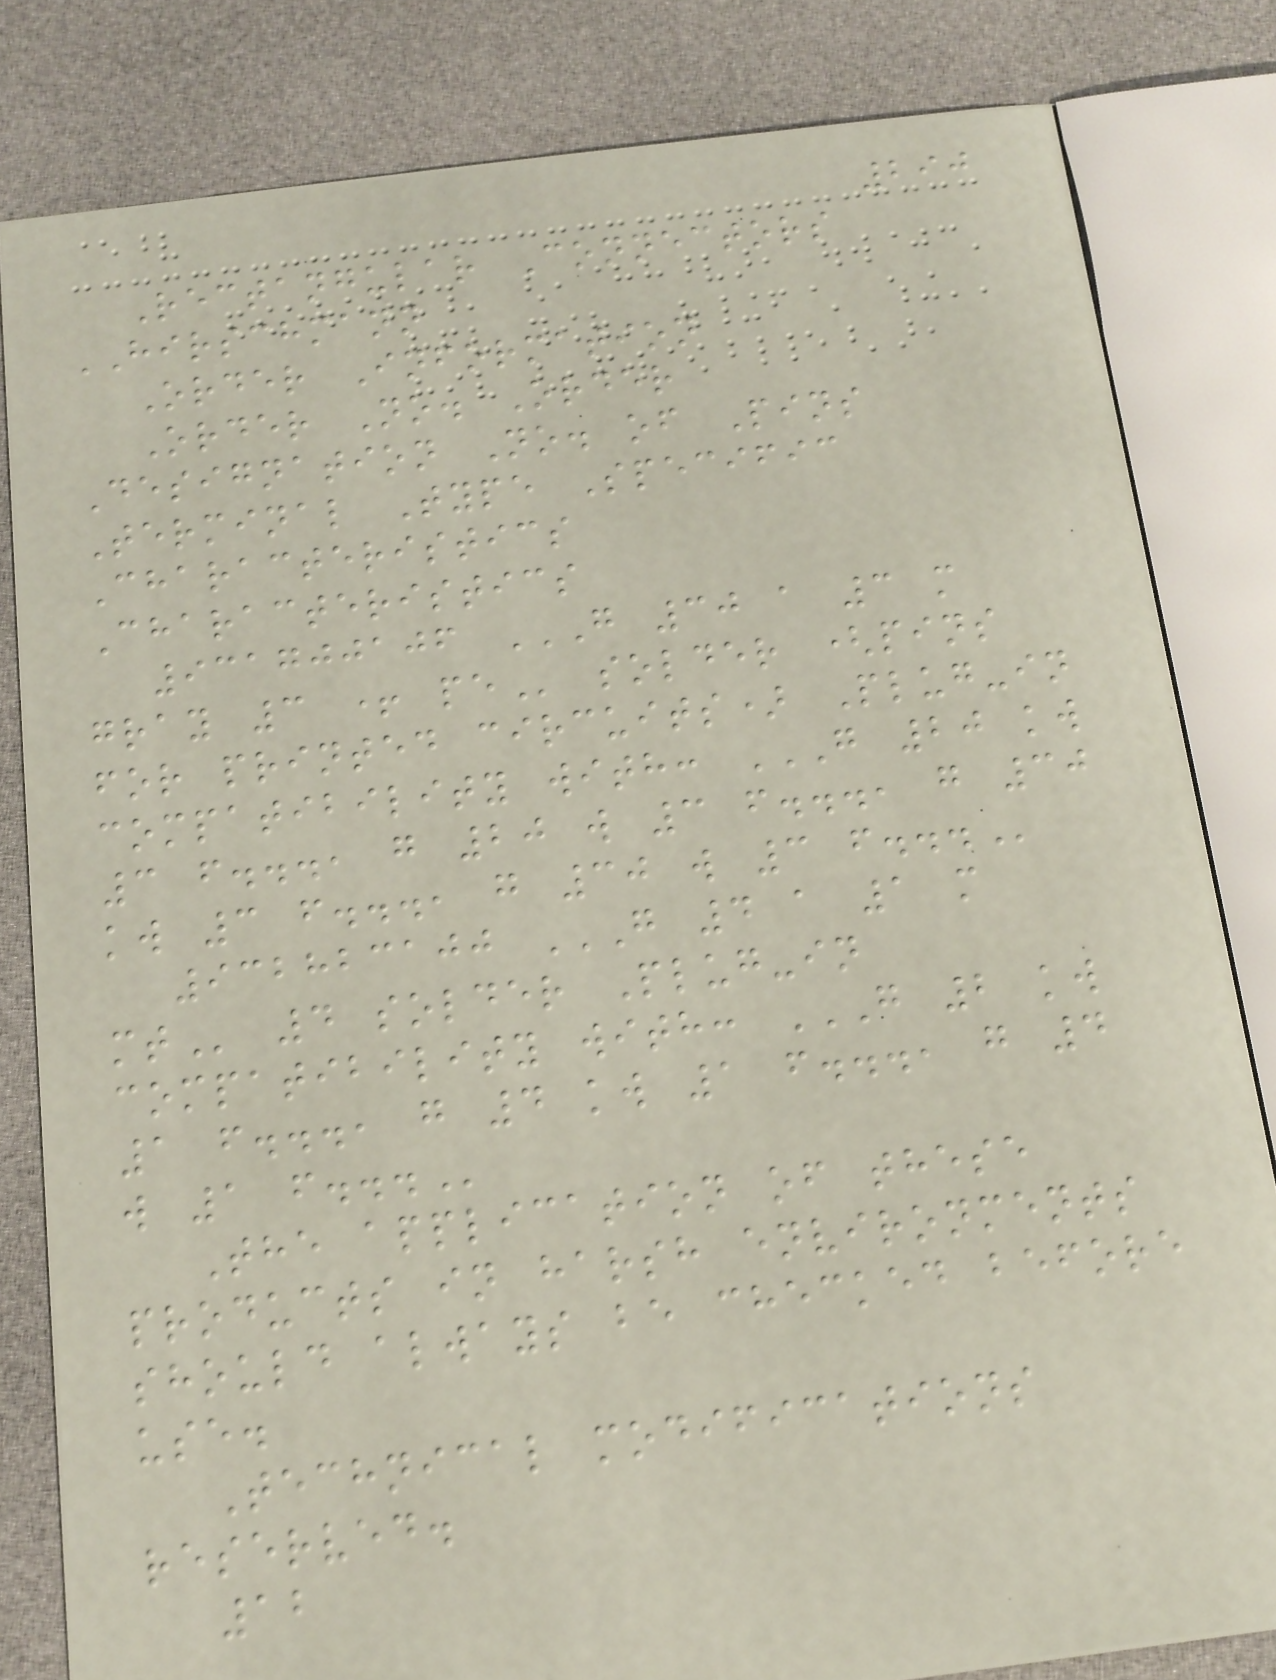290
Rectangular Connectors
HIRSCHMANN
Order Information
Order No. Order
Designation No. of Pins
Terminal Type Specific
Characteristics
Characteristics
931700106 G 30 A 3 M
GRAY 3 + PE solder (pins
for printed circuits) Plug-in
compatibility with: G 20 KW
3 F..., G 20 W 3 F..., G 30
KW 3 F..., G 30 W 3 F...
932823100 G 4 A 1 M
MT 4 solder Plug-in
compatibility with: G 2 KW
1 F..., G 4 KW 1 F..., G 4
W 1 F...
The application of these
products in harsh environments
should always be checked before
use.
Technical modifications
reserved.
12
